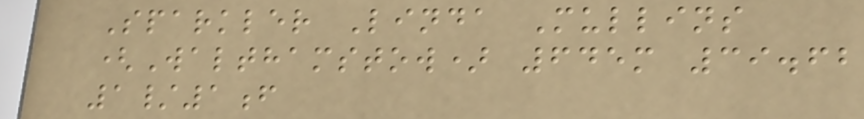Sparkler Linda Mullins
(Walthamstow) 645m 39.62
1/1f
